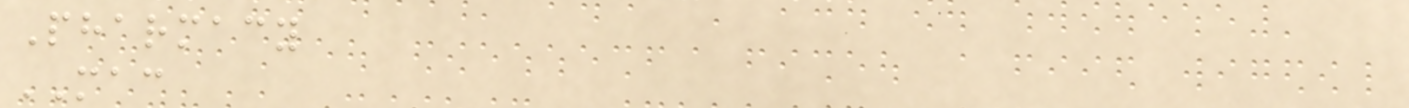Pharmacy
MAC
